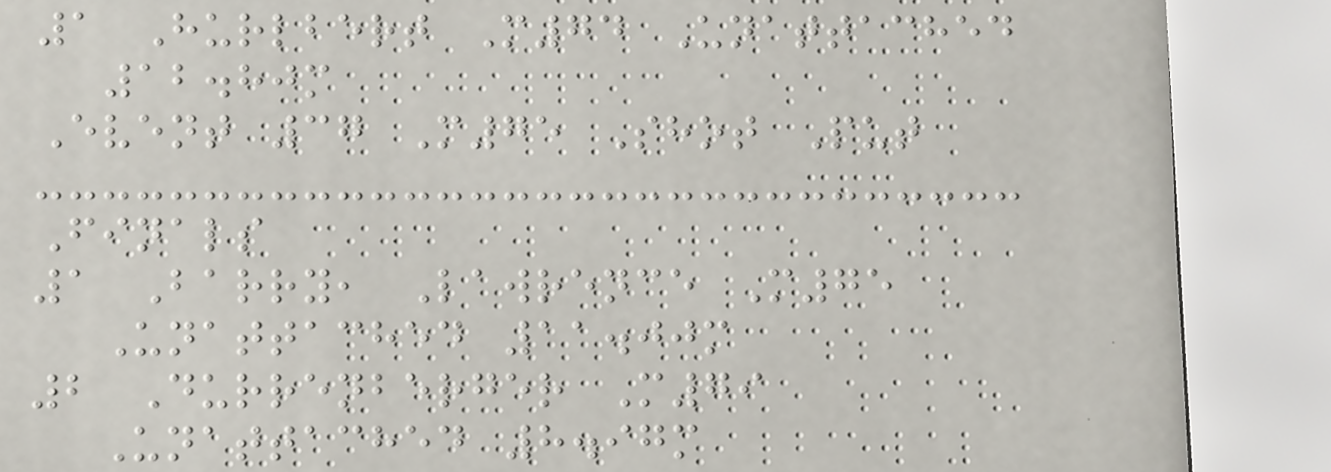1 Hurlbert M74 Unattached
12.80m
Event 37 M75 Shot Put
Finals
1 Barry, Lawrence M75
Unattached 11.00m
2 Durrenberger M79
Unattached 8.97m
